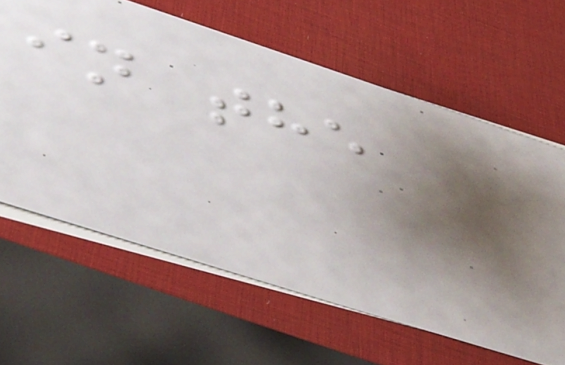in the
